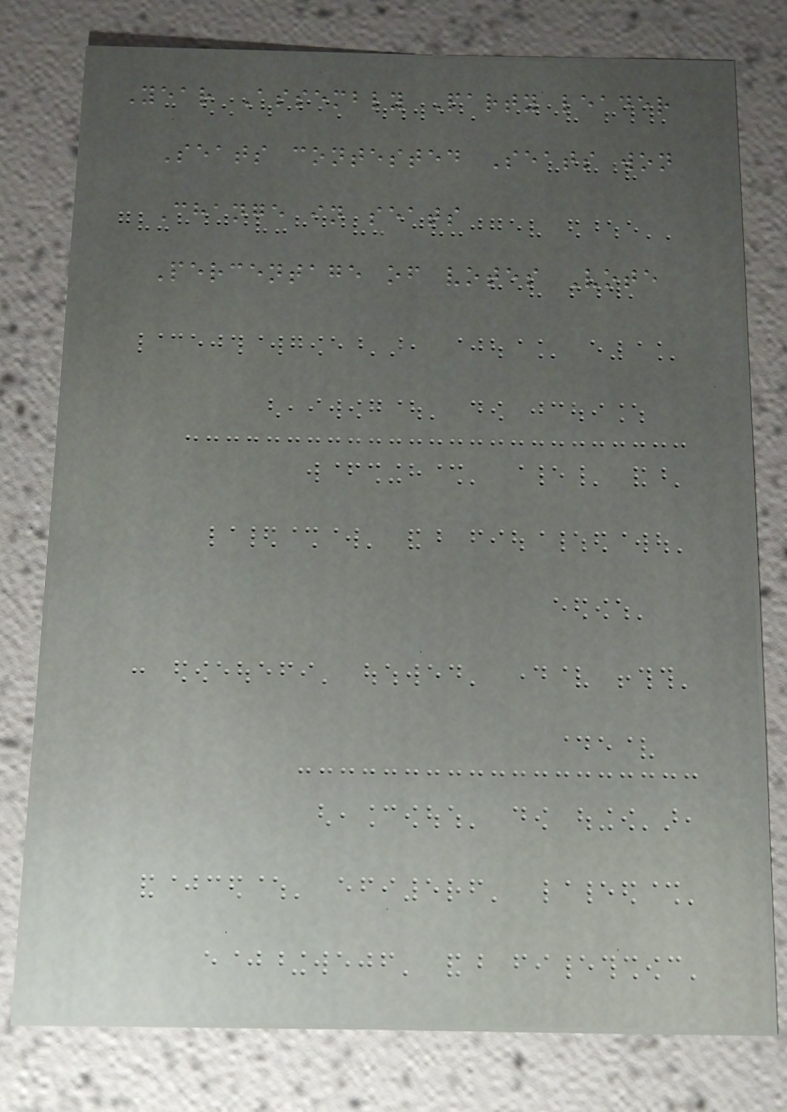Year Assembly Party leader
Seats contested Seats won
Change in seats
Percentage of votes Vote
